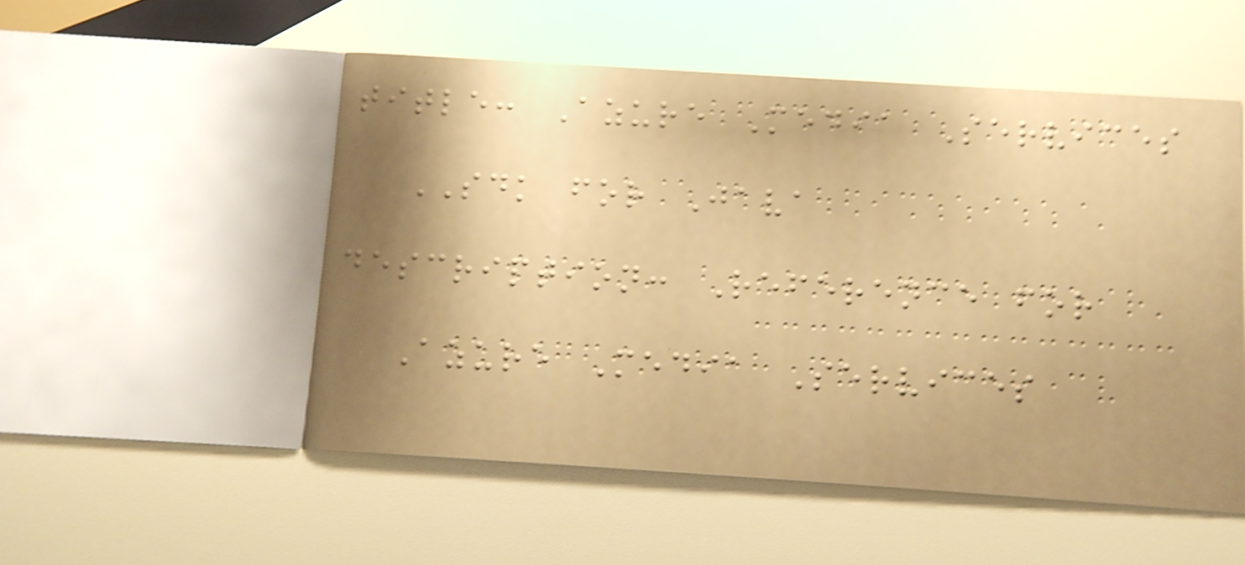title: Azure Media Services
SDK for Java
description: Reference for
Azure Media Services
